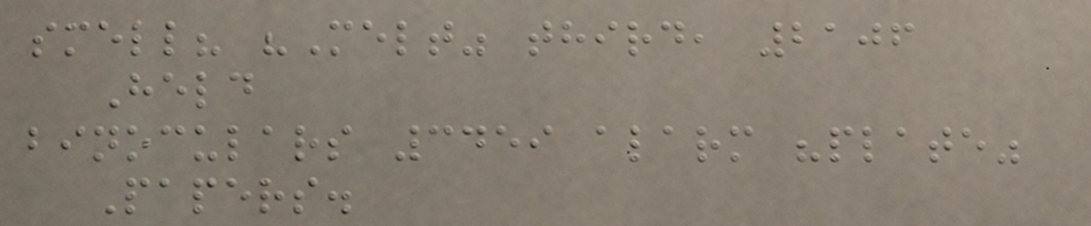smell? "Melt" third, 2106
Held
binoculars 3459 alarm "plate"
Papers.
